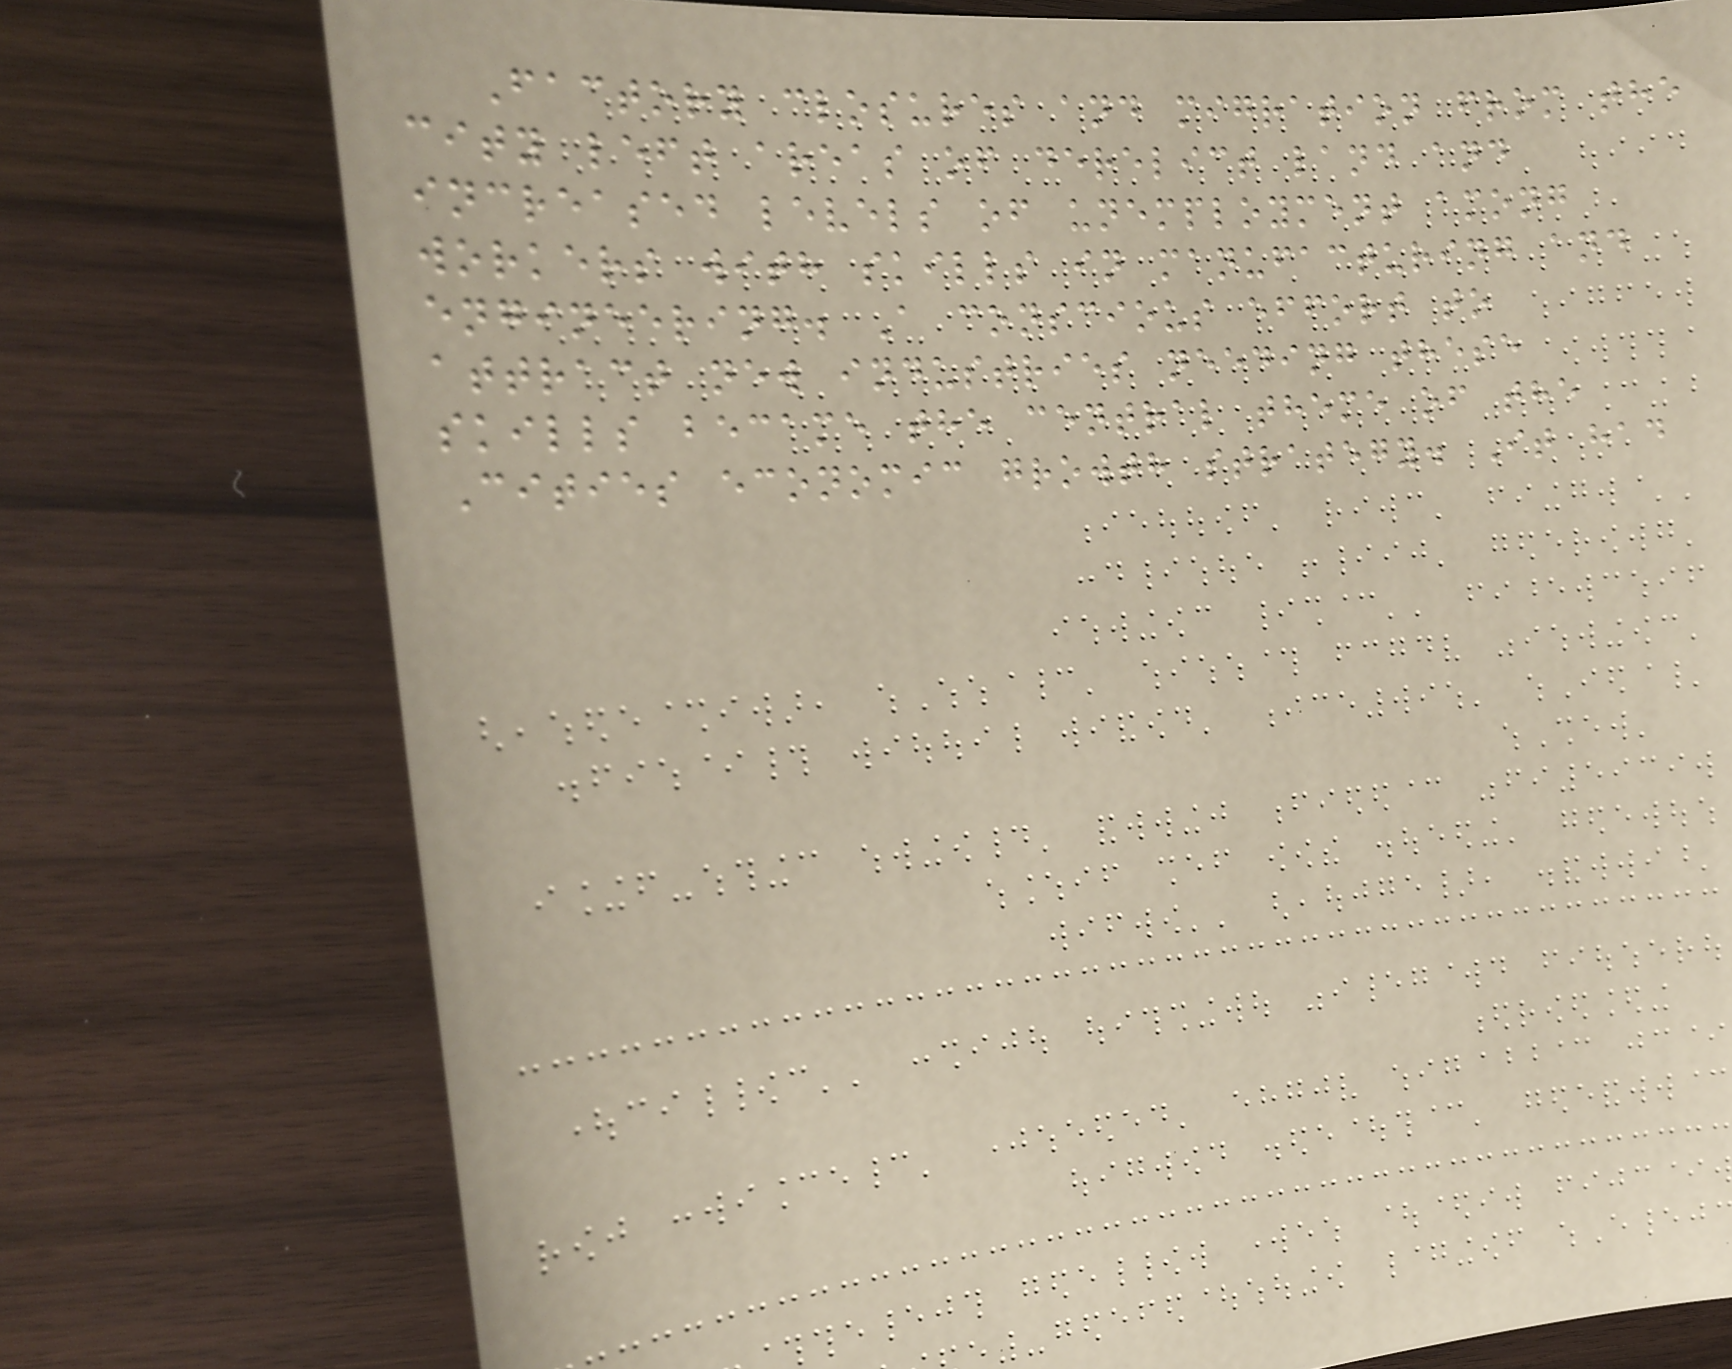Factory closures and migration from the
city left areas of derelict land and
increased levels of unemployment among
workers with skills in manufacturing and
engineering. A conscious effort to
attract new industries needing these
skills became the central theme of the
Cities economic growth strategy. It had
